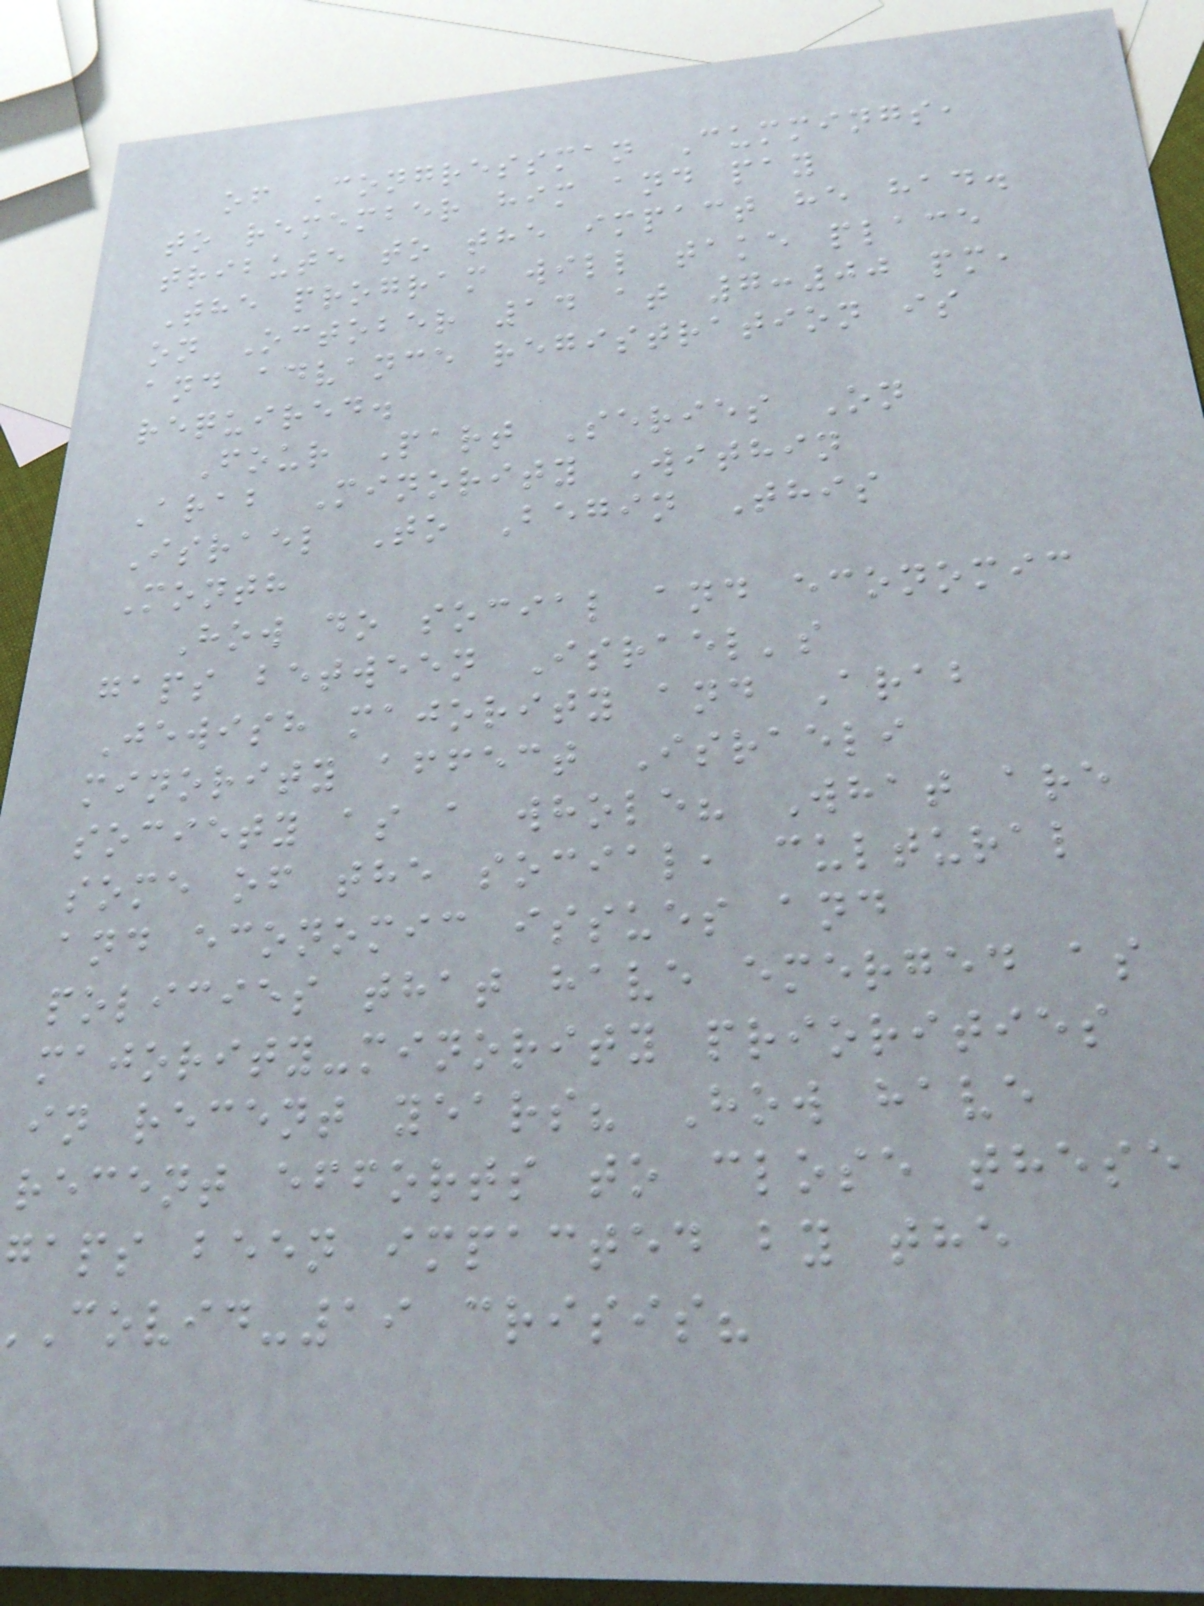of Congressman Cummings,
to remember him and pay
tribute to the impact he had.
The program will take place
on October 14 at 7:00 pm,
and advance registration is
required.
Four Part Series On
Arab Minority Within
Israel To Begin This
Month
How do social and economic
gaps between Israel's
Jewish majority and Arab
minority affect Israeli
society as a whole? What are
some of the social, cultural
and economic issues and
policies that have emerged as
majority-minority priorities
in recent years? How have
recent efforts to close these
gaps been impacted by the
covid-19 crisis?
